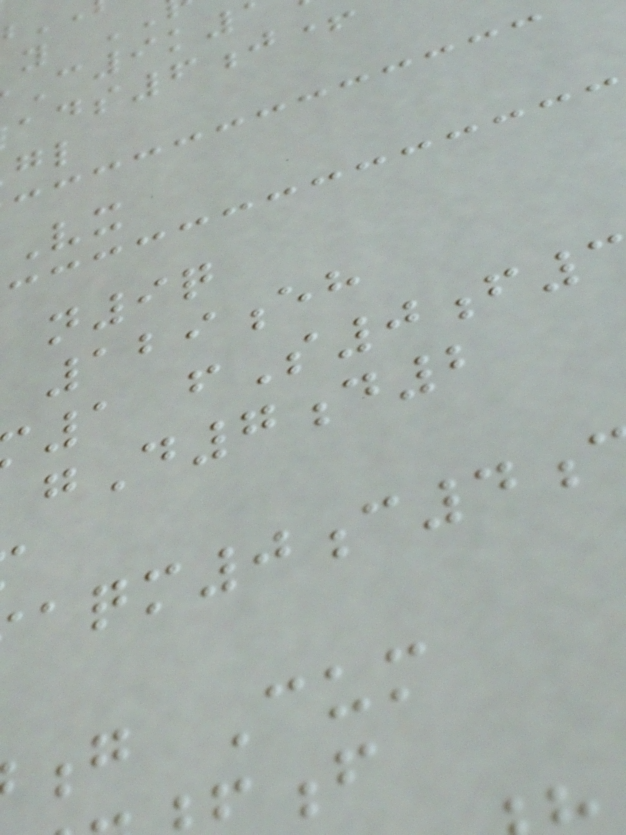129eh
1 fS0f
gD7d2
g Cum
